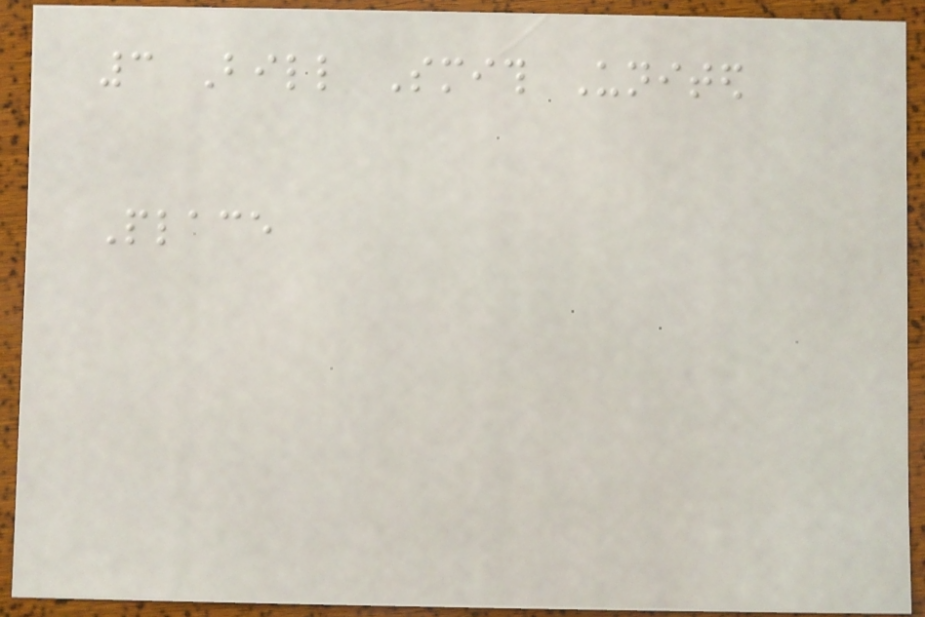3 Bill Smith United
Place
